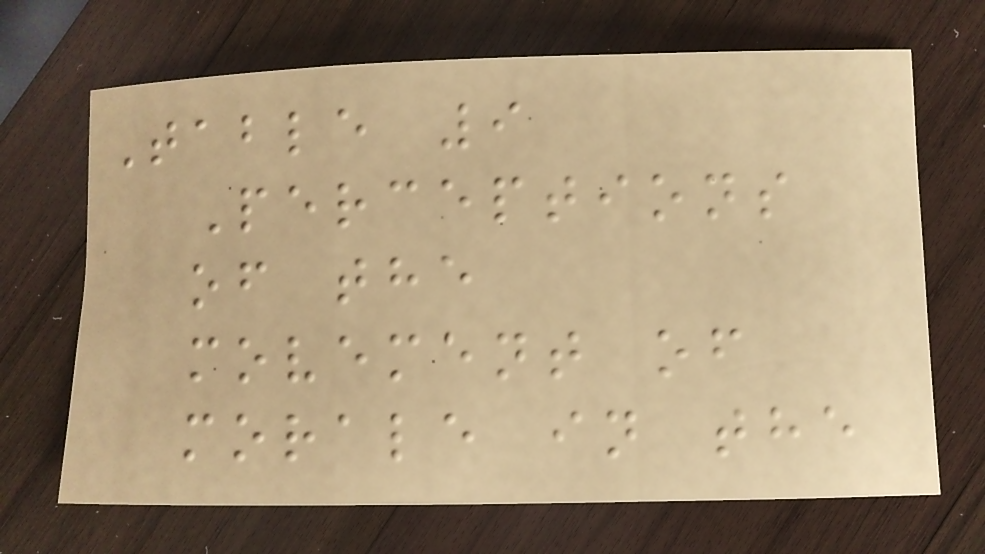Table 9
Perceptions
of the
movement of
morale in the
